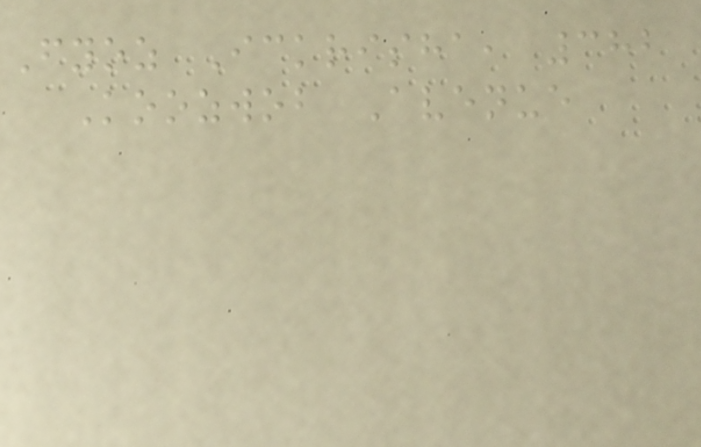Fyoz Ickrisha, 382
Koozwob Avenue
